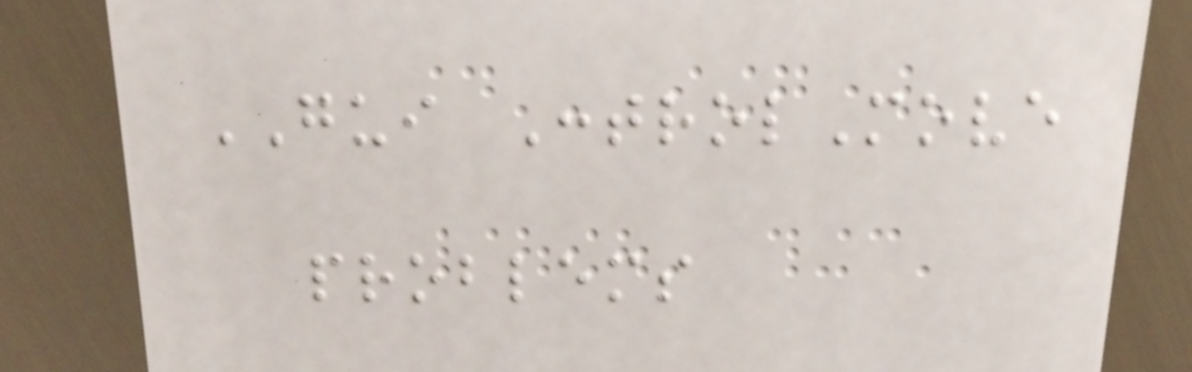GUI ControlMove
problems
